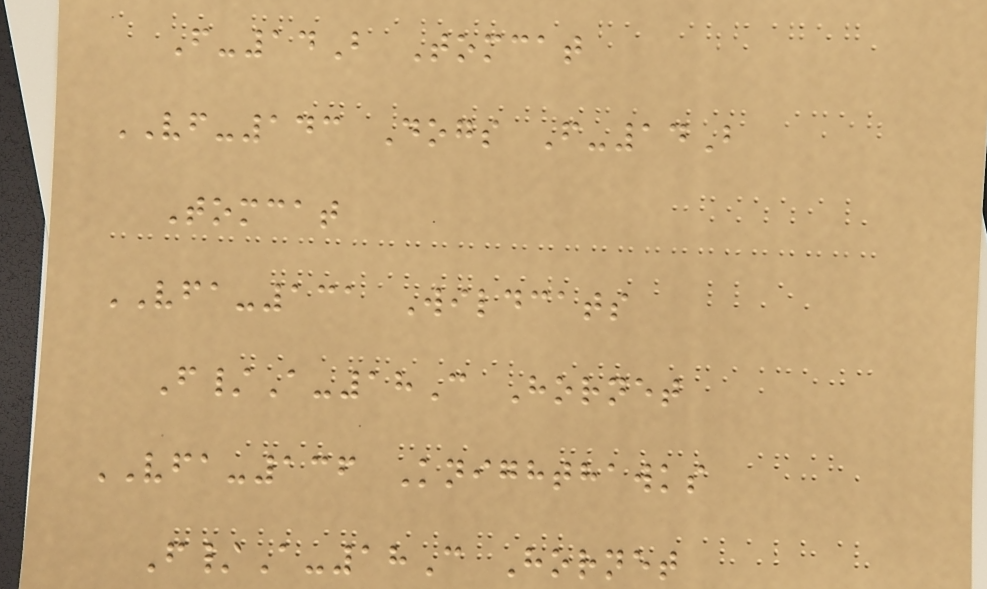F-14B Tomcat
VF-143 Dogs F-14B
Tomcat
VFA-131 Wildcats
F/A-18C Hornet
VFA-136 Knighthawks
F/A-18C Hornet
